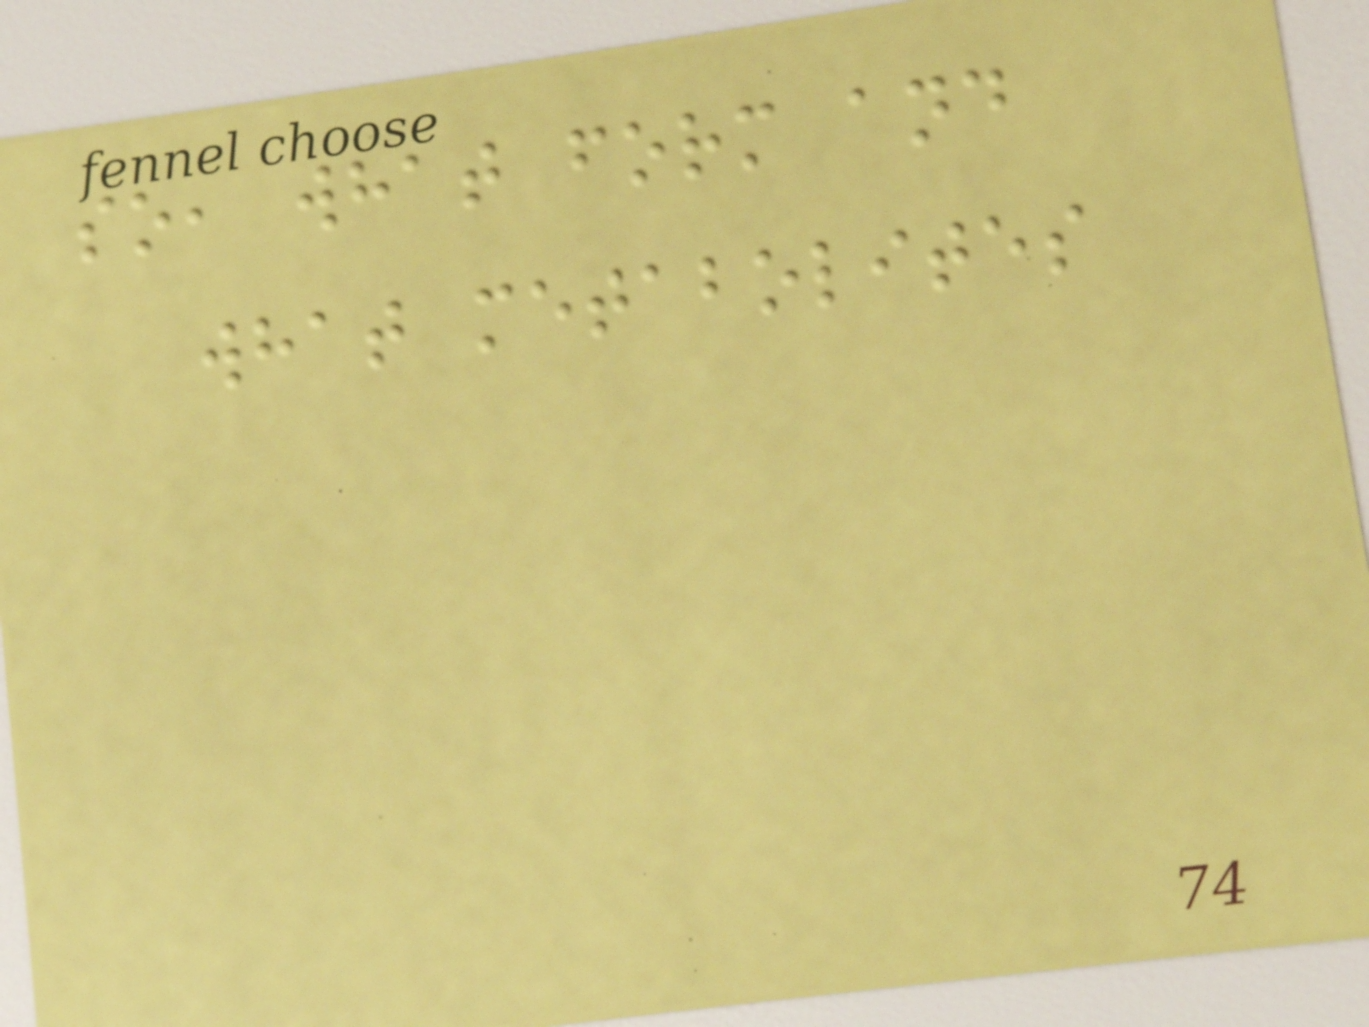so, what form and
what metabolites
